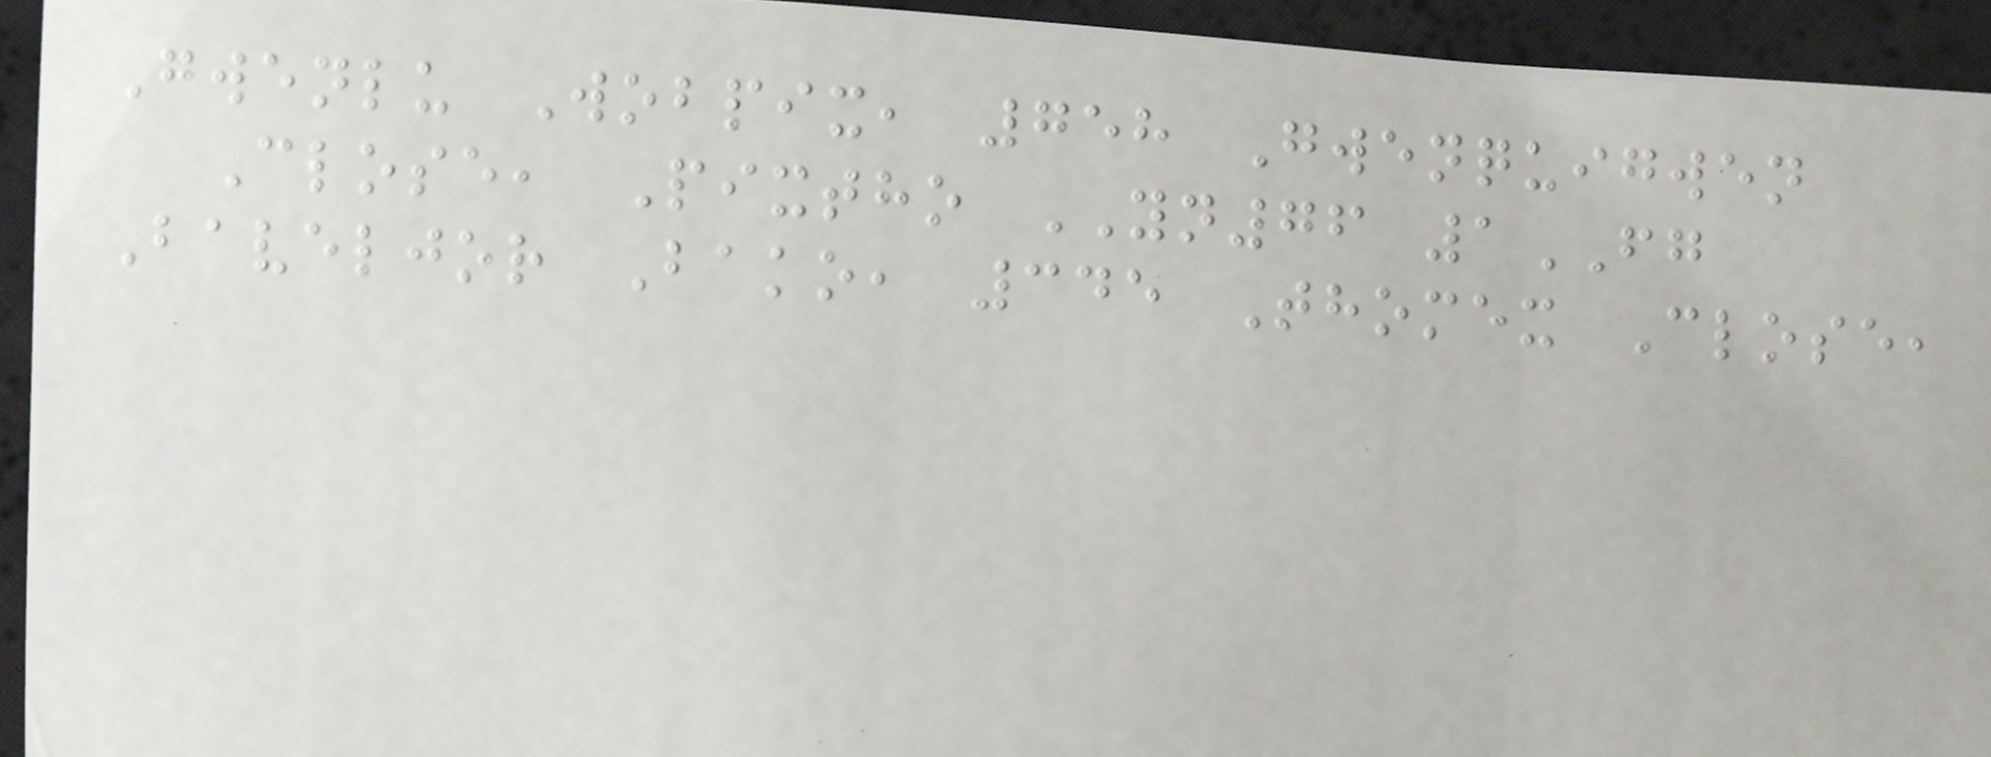Gwenlu Wobpix, 758 Gwenquigwen
Close, Pixtho YN76 1FG
Baveljor Bako, 345 Thomex Close,
